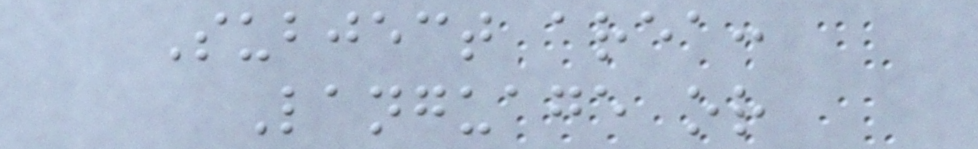Subject area:
Language or
